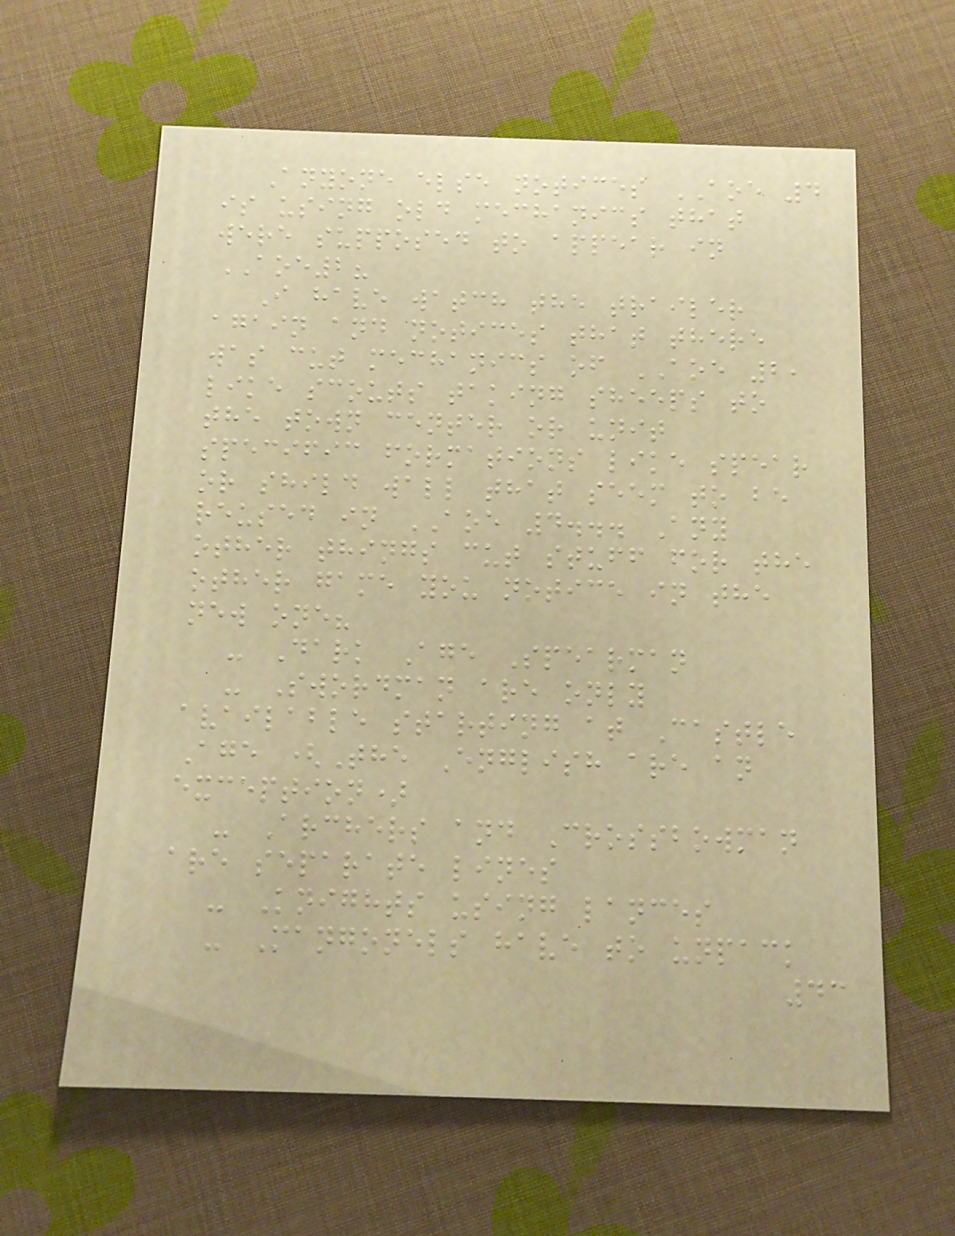Anyone else notices AOE 4
is using old mechanics that
were supposed to appear in
AOE2?
I have watch the trailer
again and notices that there
was cut mechanics of AOE 2,
like scouts taking sheeps to
the town center or unit
specific formations like spear
or shild wall that seem to be
reused in AOE 4... Any
other things cut stuff for the
other game you notice in the
new one?
- Dark Age Spearman
- Swordman are only
available starting at Castle
Age (The English are an
exception)
- Archers and Crossbowman
are separate lines
- Knights using lances
- Mangonels have to unpack
43
